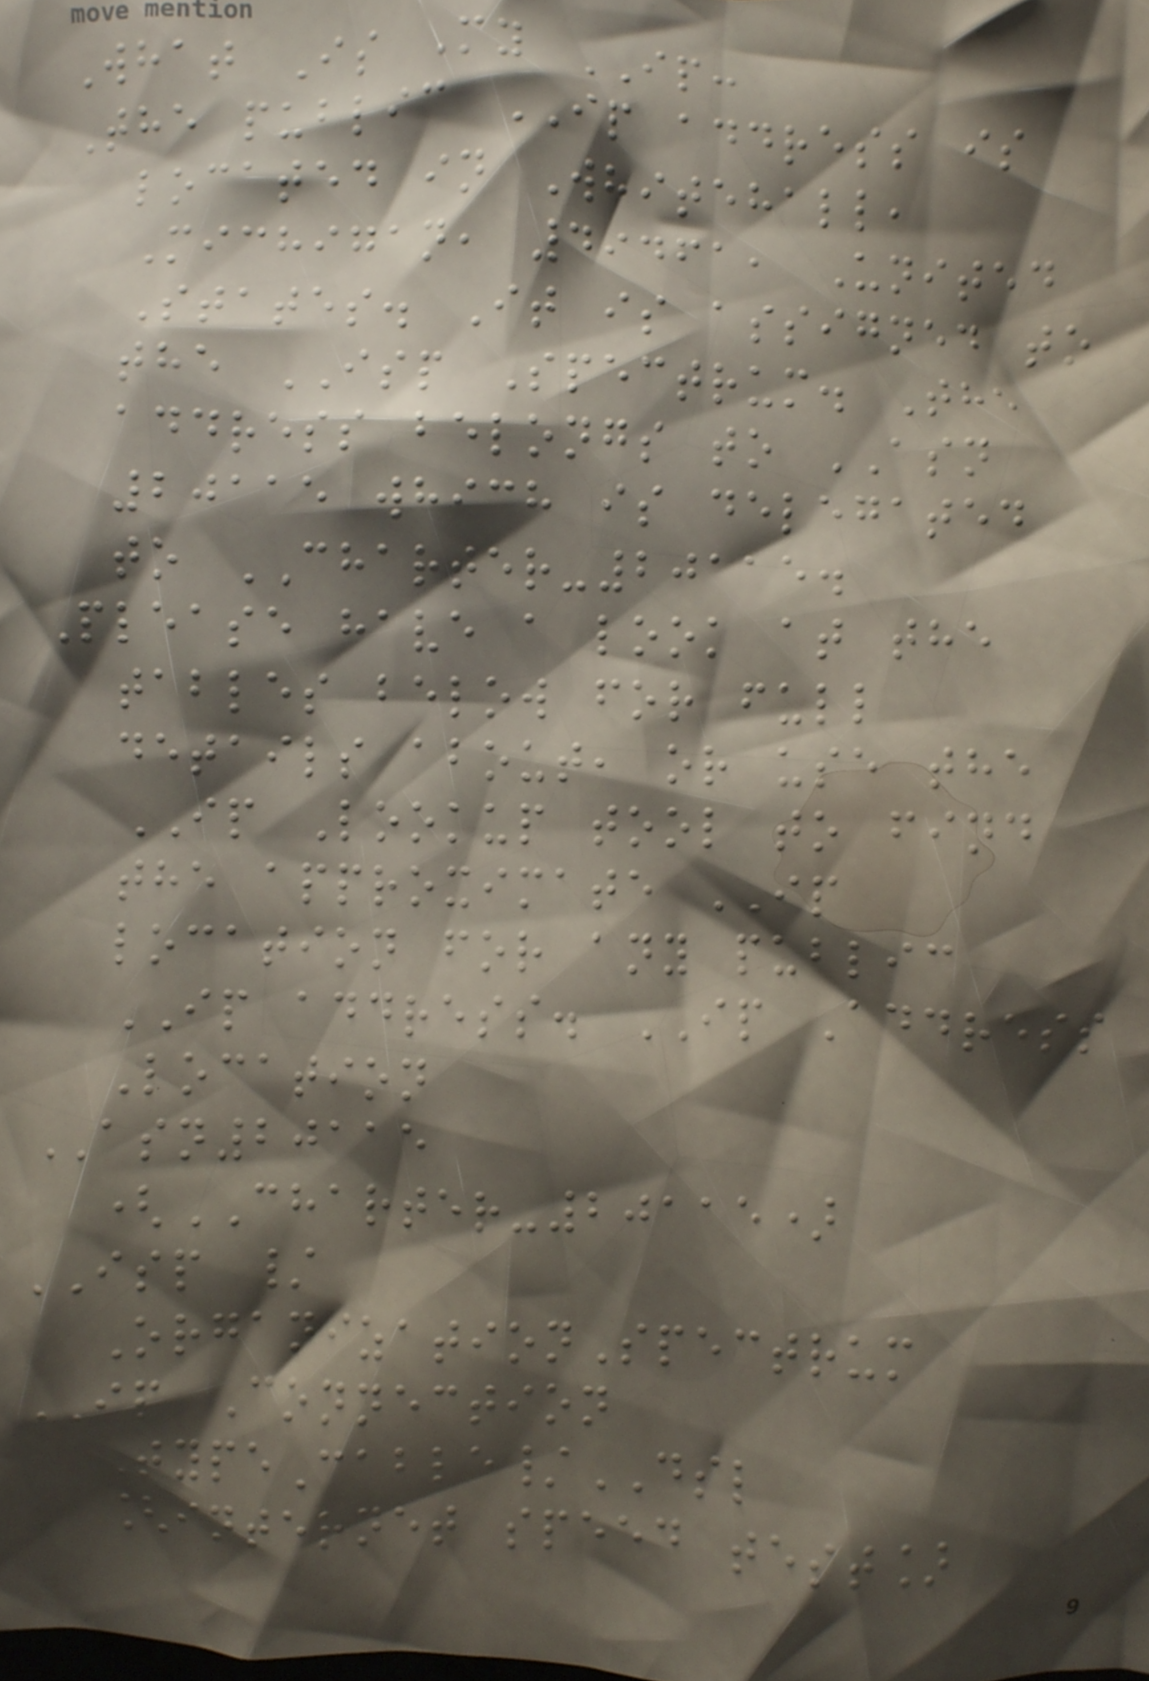What Is My IP:
The public IP address is
located in Whitehall,
Michigan, 49461, United
States. It is assigned to
the ISP Spectrum. The
address belongs to ASN
20115 which is delegated
to CHARTER-20115.
Please have a look at the
tables below for full
details about, or use the
IP Lookup tool to find
the approximate IP
location for any public
IP address. IP Address
Location
ASN20115
(CHARTER-20115)
ISP /
OrganizationSpectrum
IP Connection
TypeCable/DSL
[internet speed test]
